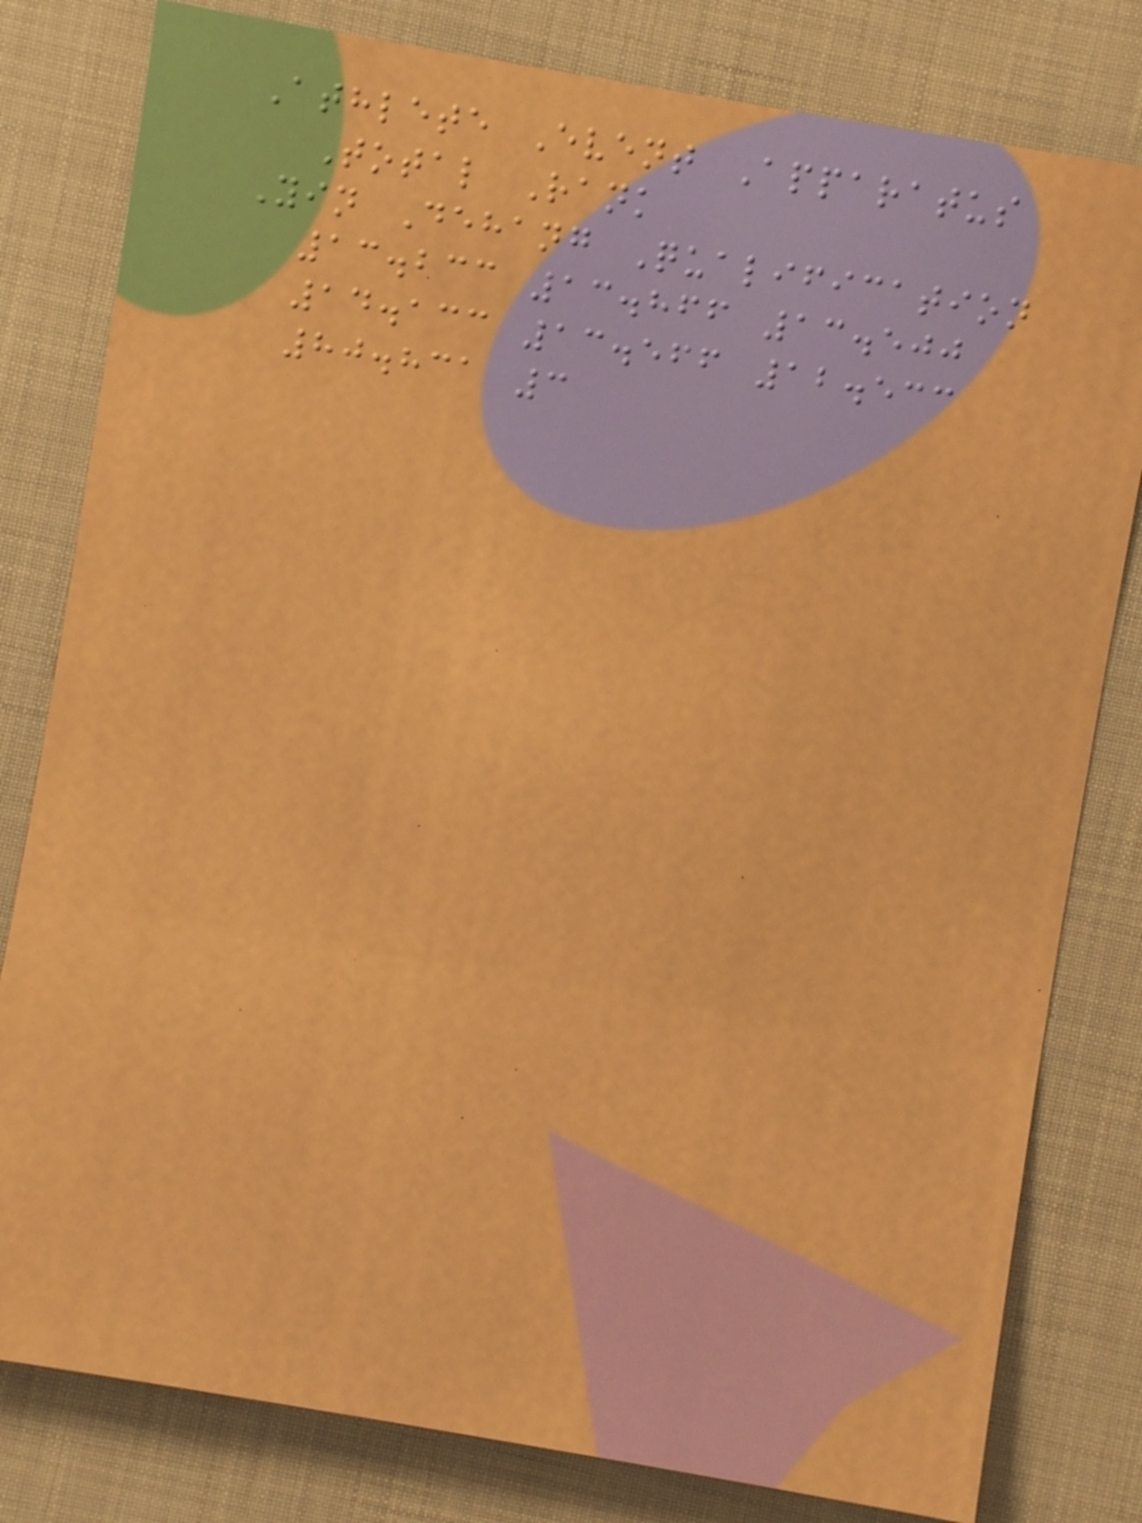Athlete Event Apparatus
Total Rank
Yin Dehang Qualification
13.233 13.866 13.500
14.133 13.566 12.533
80.831 3
